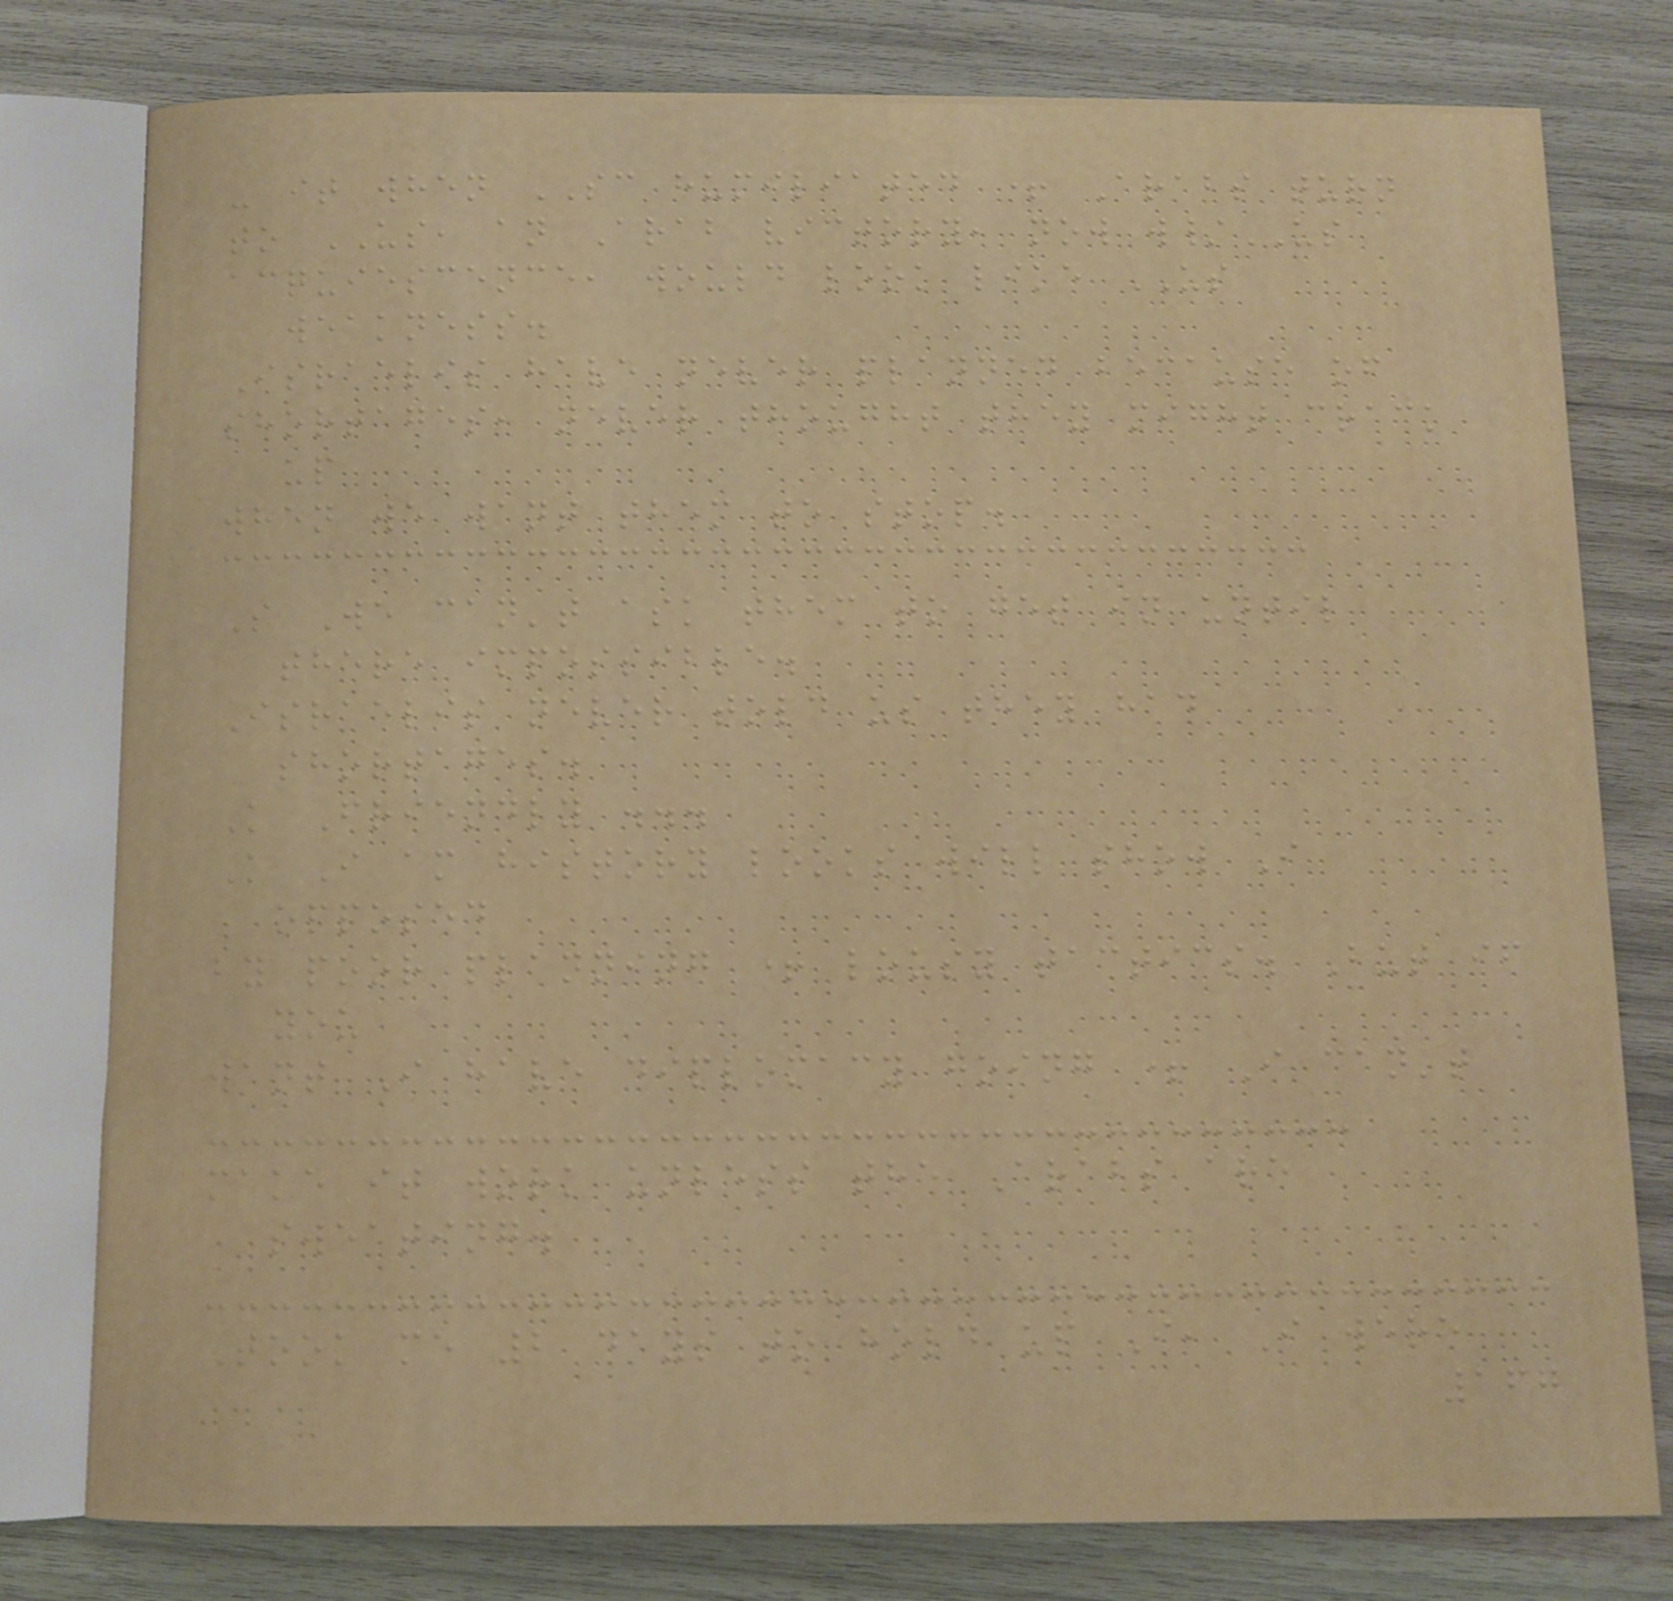- it when SC humiliated + Arabs turn
to US, an Arab victory, now w/US
acquiescence, would look like US
weakness.
Israelis have never planned because of
shortages, never thought they might crack
up
when we want them to stop.
S We can't ask them to get in until
there impossible.
Israelis never told us they had
shortages.
K Friendly ...
K I am history looks will show I
opposed
by poor planning + lousy tactics. But if
you
want I have diplomacy going + I can't
make it work unless the Arabs are
sweating.
Took me 2 days to hold up I, I were
167
